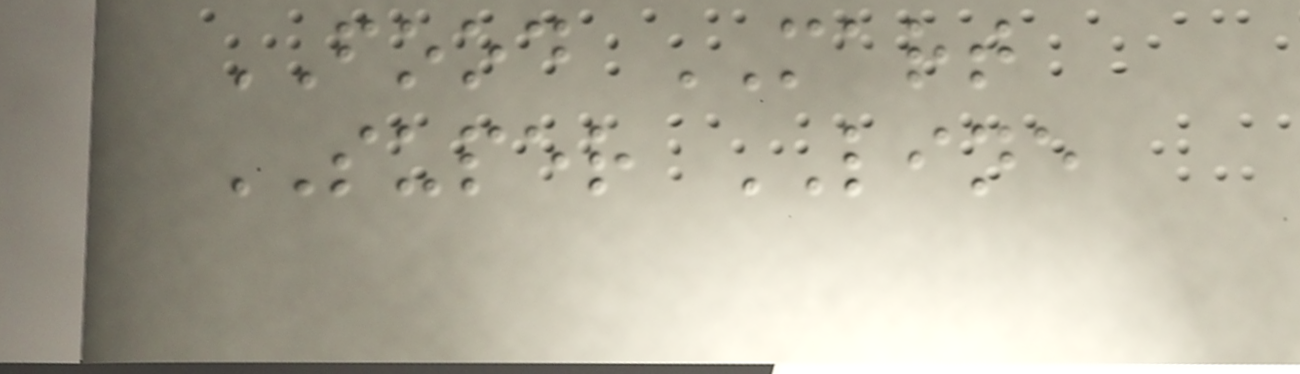FOOD MART
SUPER LINE
